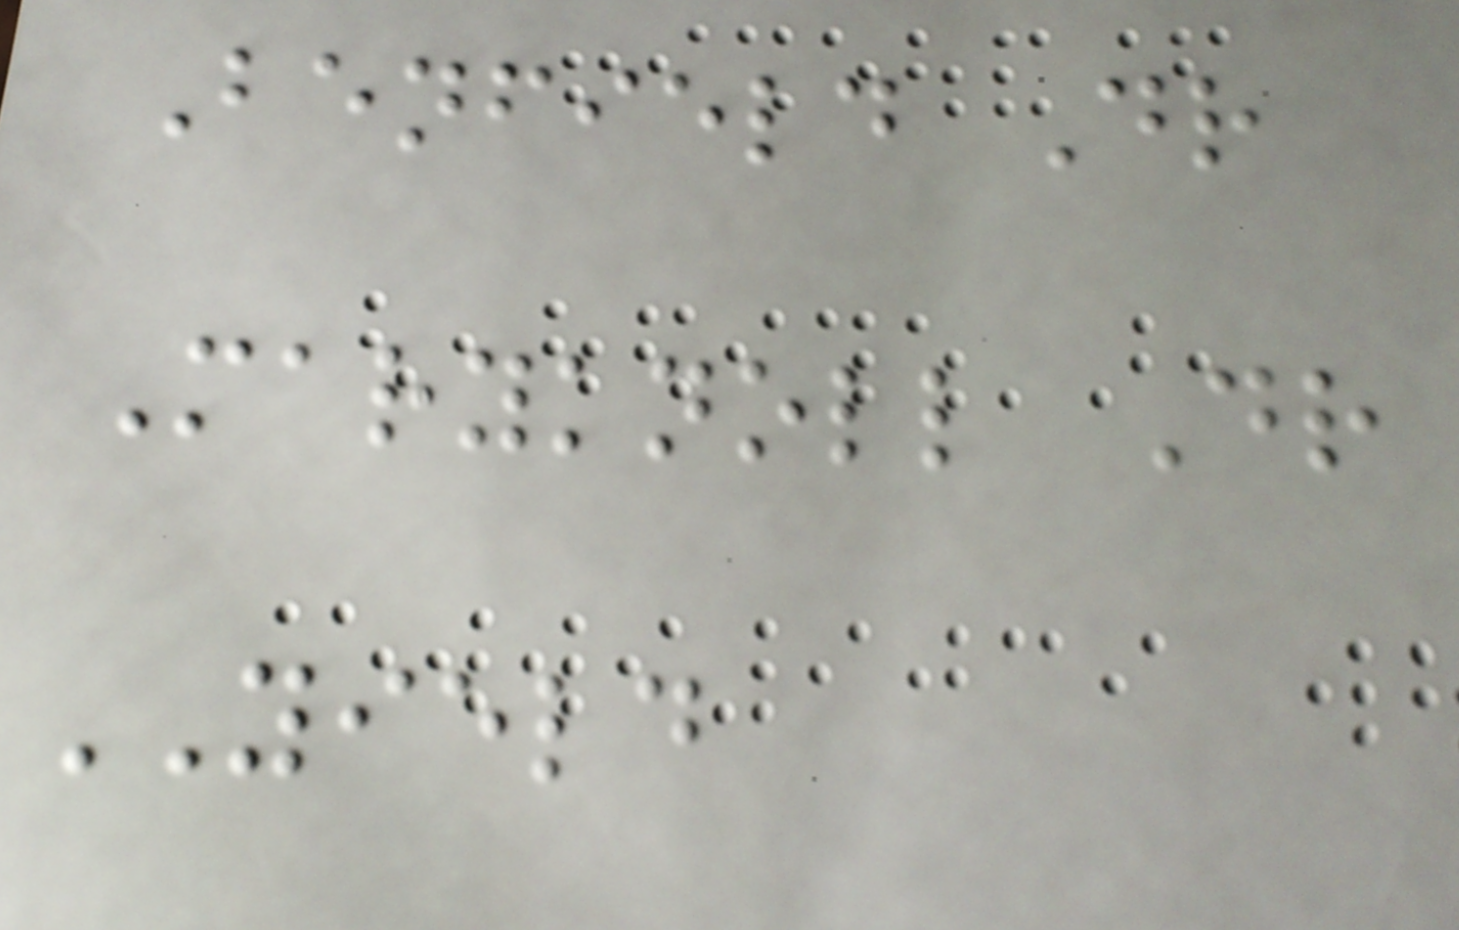Benfield Dr
Maryknoll Dr
YIELD
